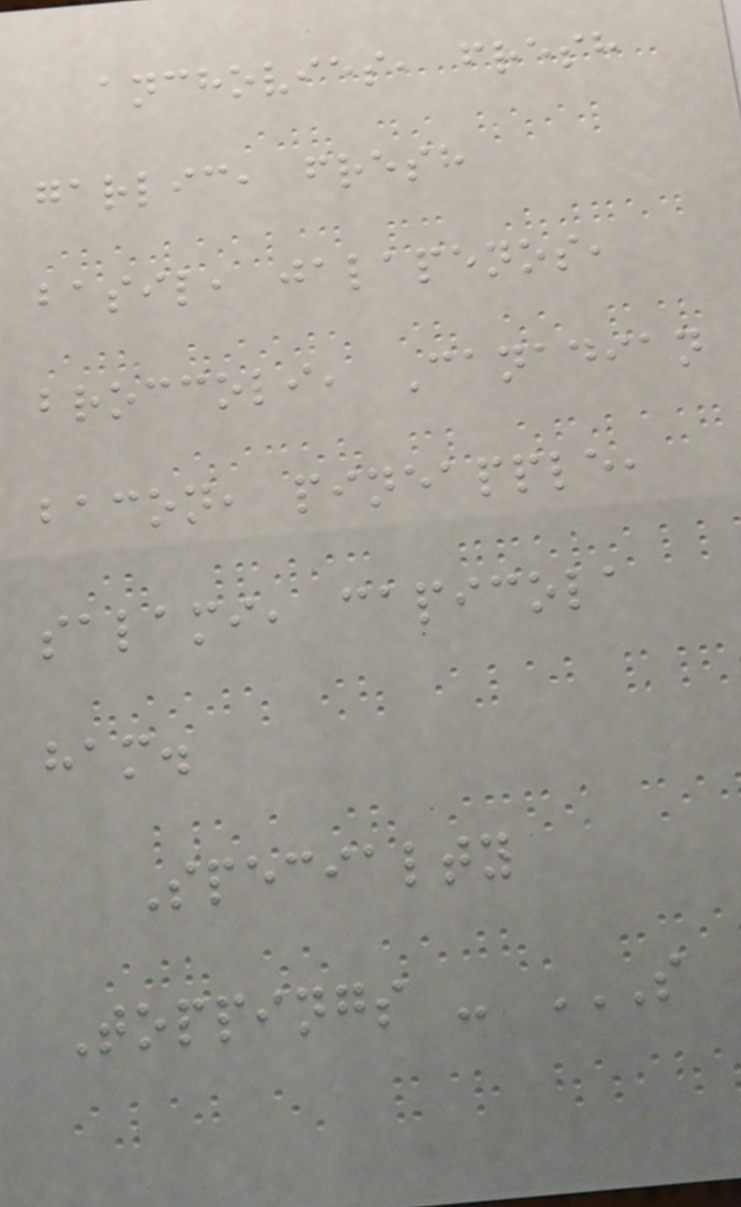anchovies, fresh
garlic, fresh
basil, jalapenos,
broccoli, Canadian
bacon, pineapple,
salami, capicola
ham.
Specialty
Toppings - S
